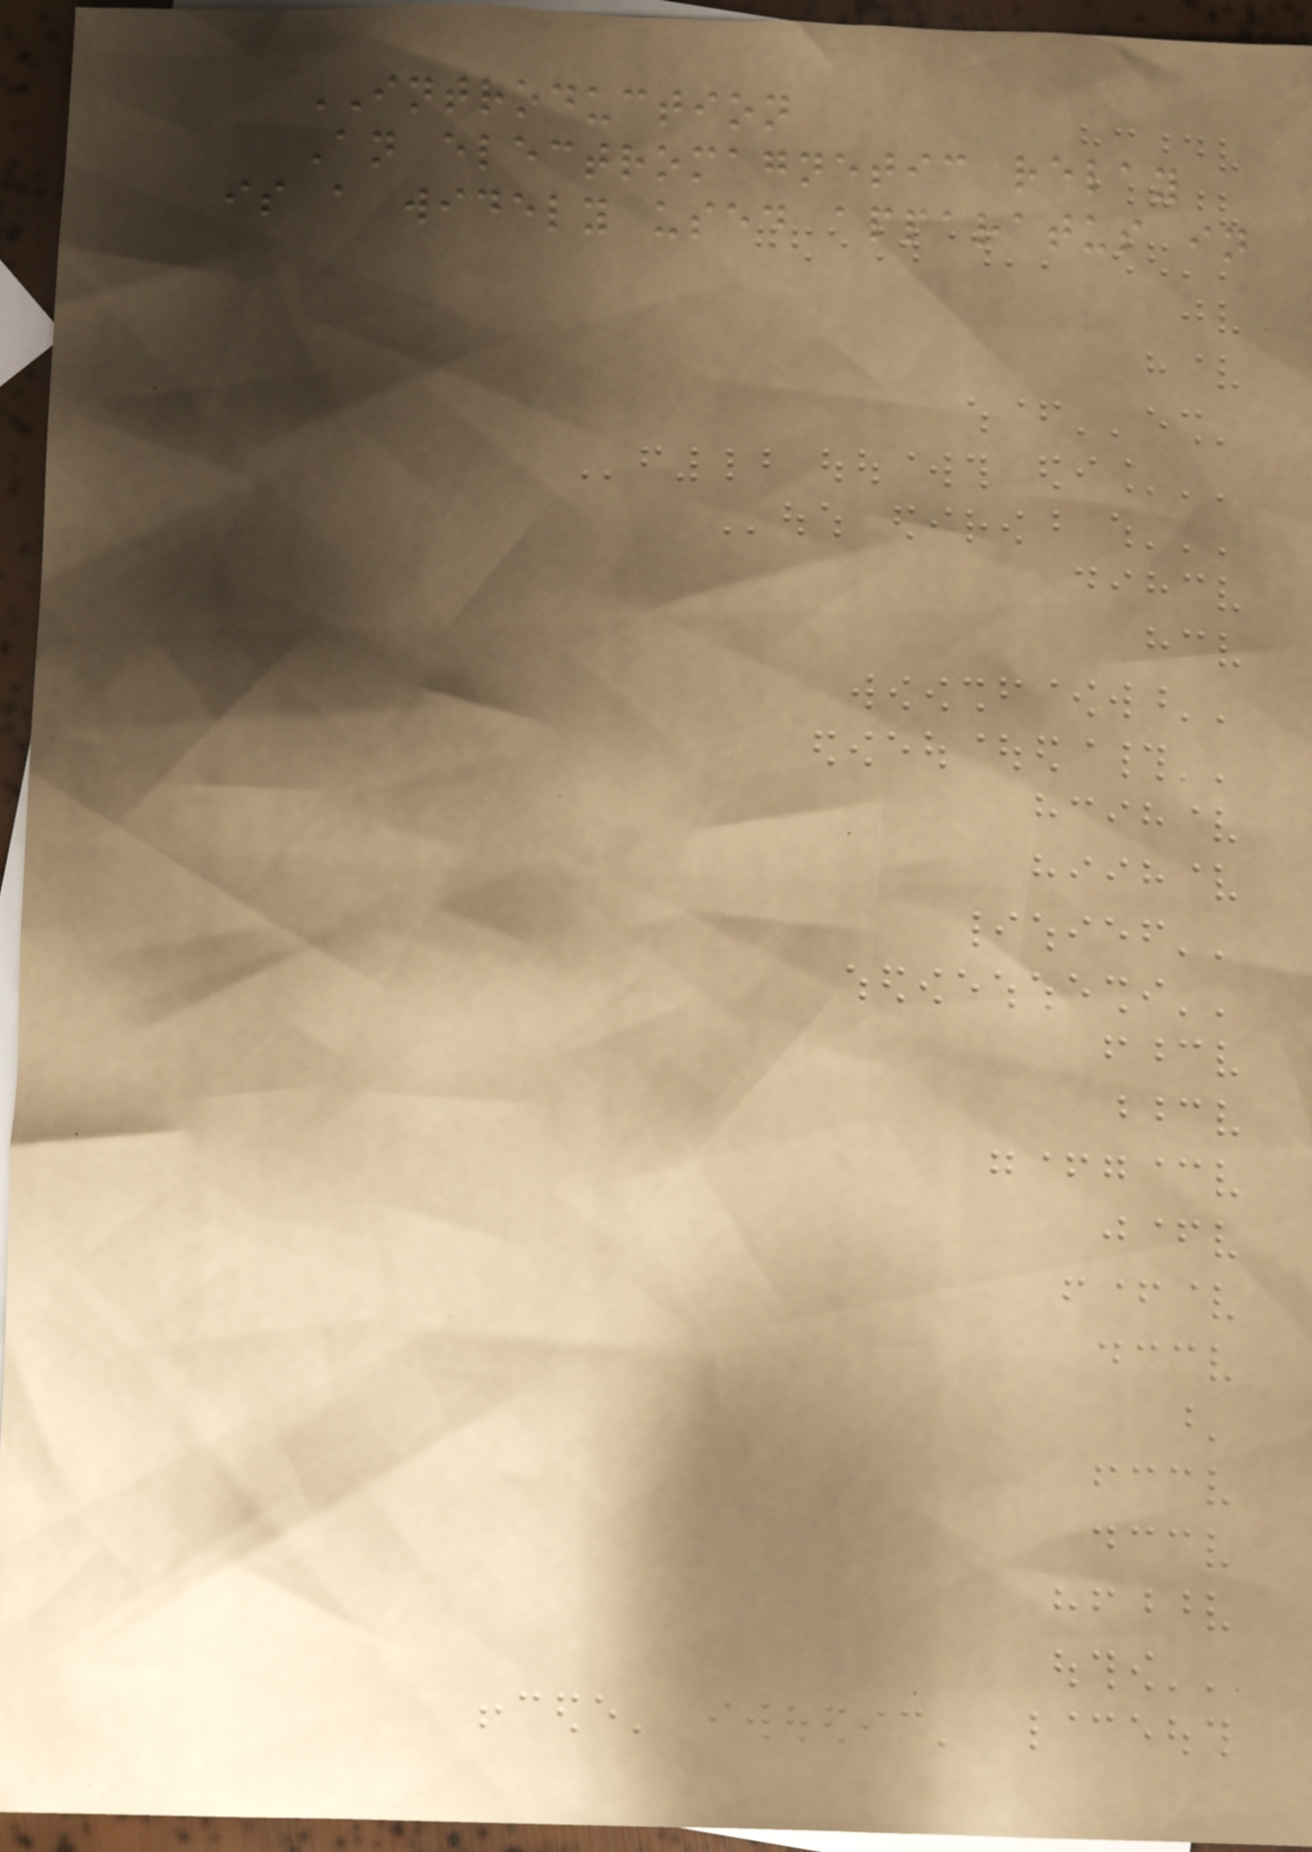INTRODUCTION
An electromagnetic relay
is a widely used apparatus in
